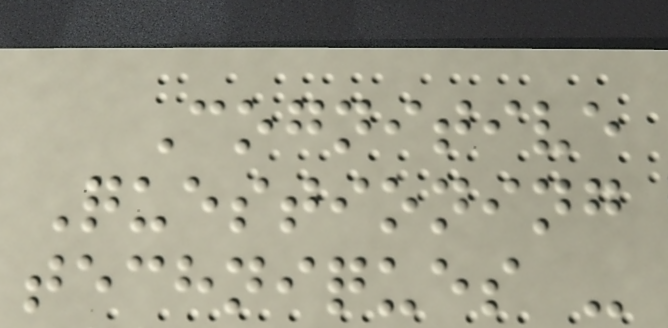Cognitive
Questioning
techniques -
